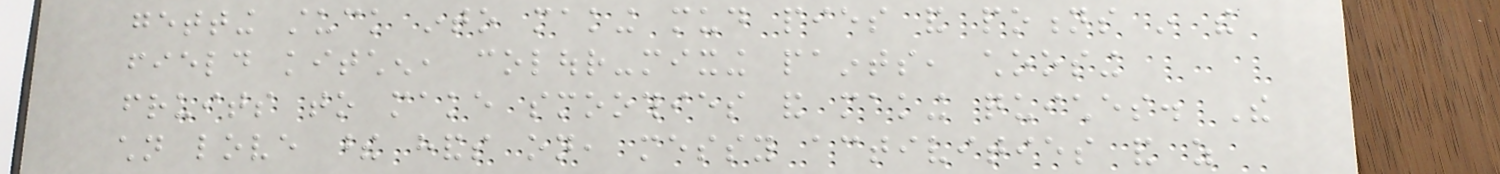getting stuck into making mud pies and potions in the
field kitchen, colour-mixing paints, choosing
fruits to make smoothies and making quiches. The
children love these hands on, messy activities and as
